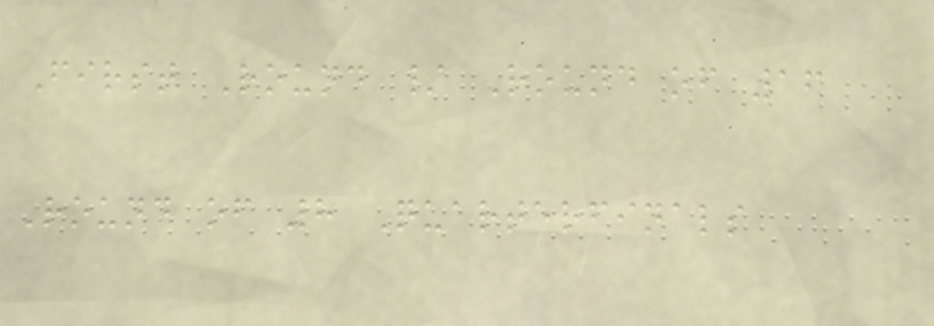First Round / Round of 16
Round of 8 Quarterfinals
